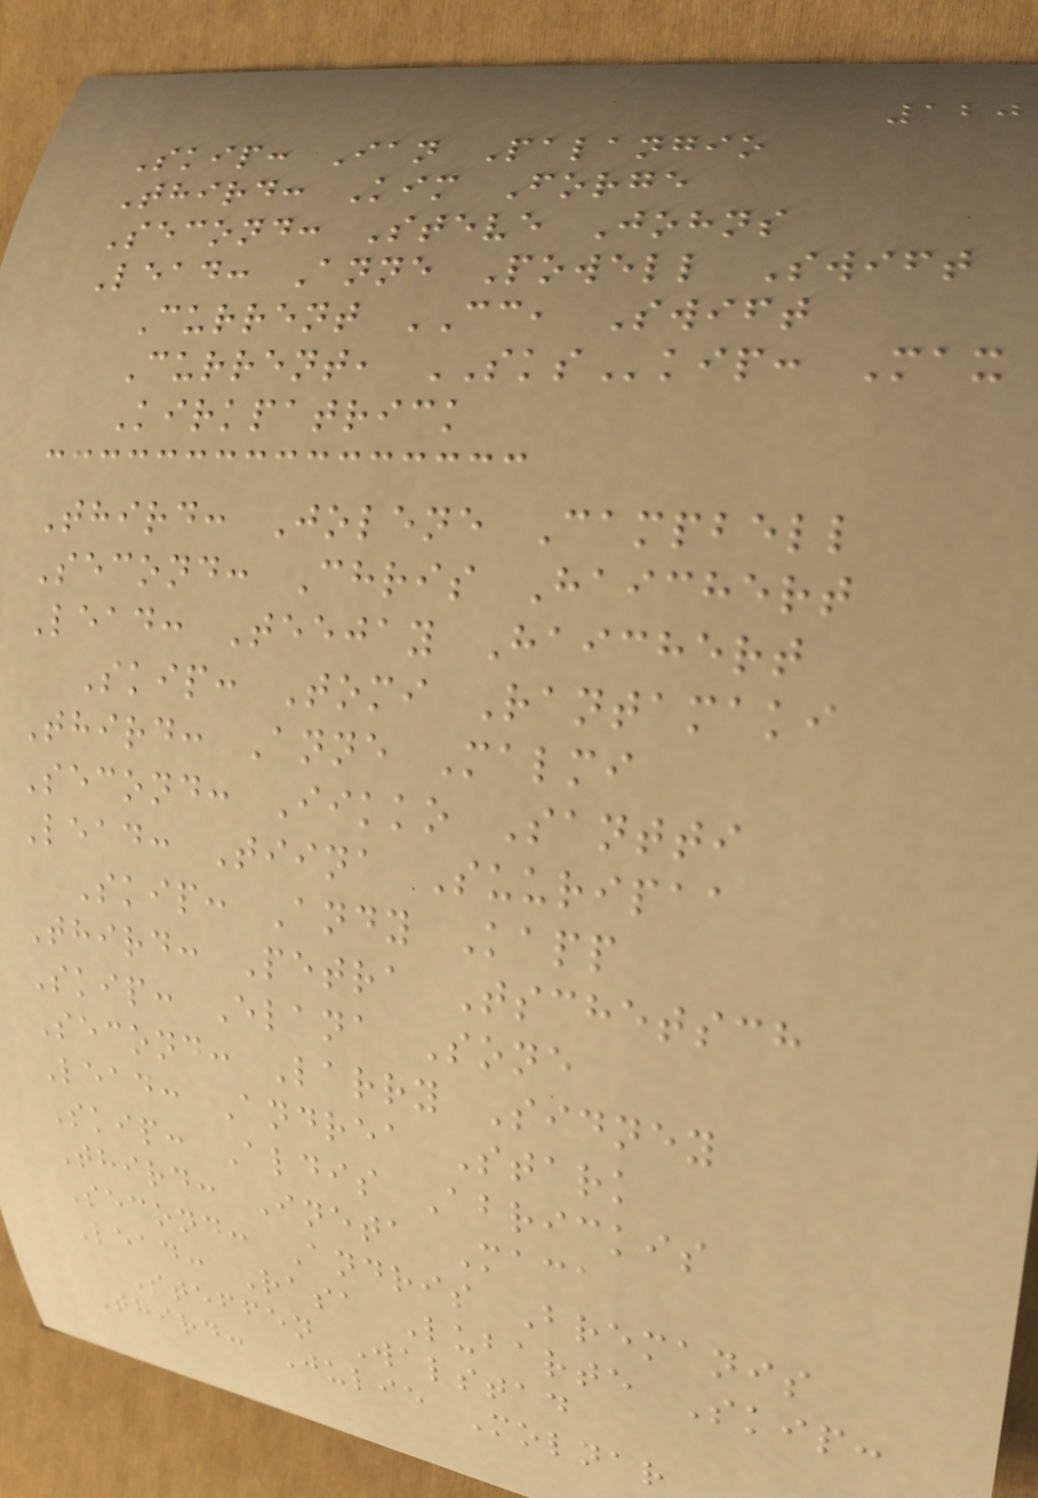120
Skip: Ian Palangio
Third: Kim Forge
Second: Steve Johns
Lead: Anne Powell Swift
Current CC, Swift
Current, SKSkip: Max
Kirkpatrick
Third: Jolene Campbell
Second: Chris Haichert
Lead: Teejay Haichert
Skip: Tomi Rantamaki
Third: Anne Malmi
Second: Iikko Santti
Lead: Tiina Suuripaa
Skip: Andy Kapp
Third: Petra Tschetsch
Skip: Elana Sone
Second: Larry Sidney
Lead: Andrea Stark
Skip: Aldis Abrickis
Third: Ineta Maca
Second: Andris Bremanis
Lead: Rasa Lubarte Skip:
Steffen Walstad
Third: Julie Molnar
